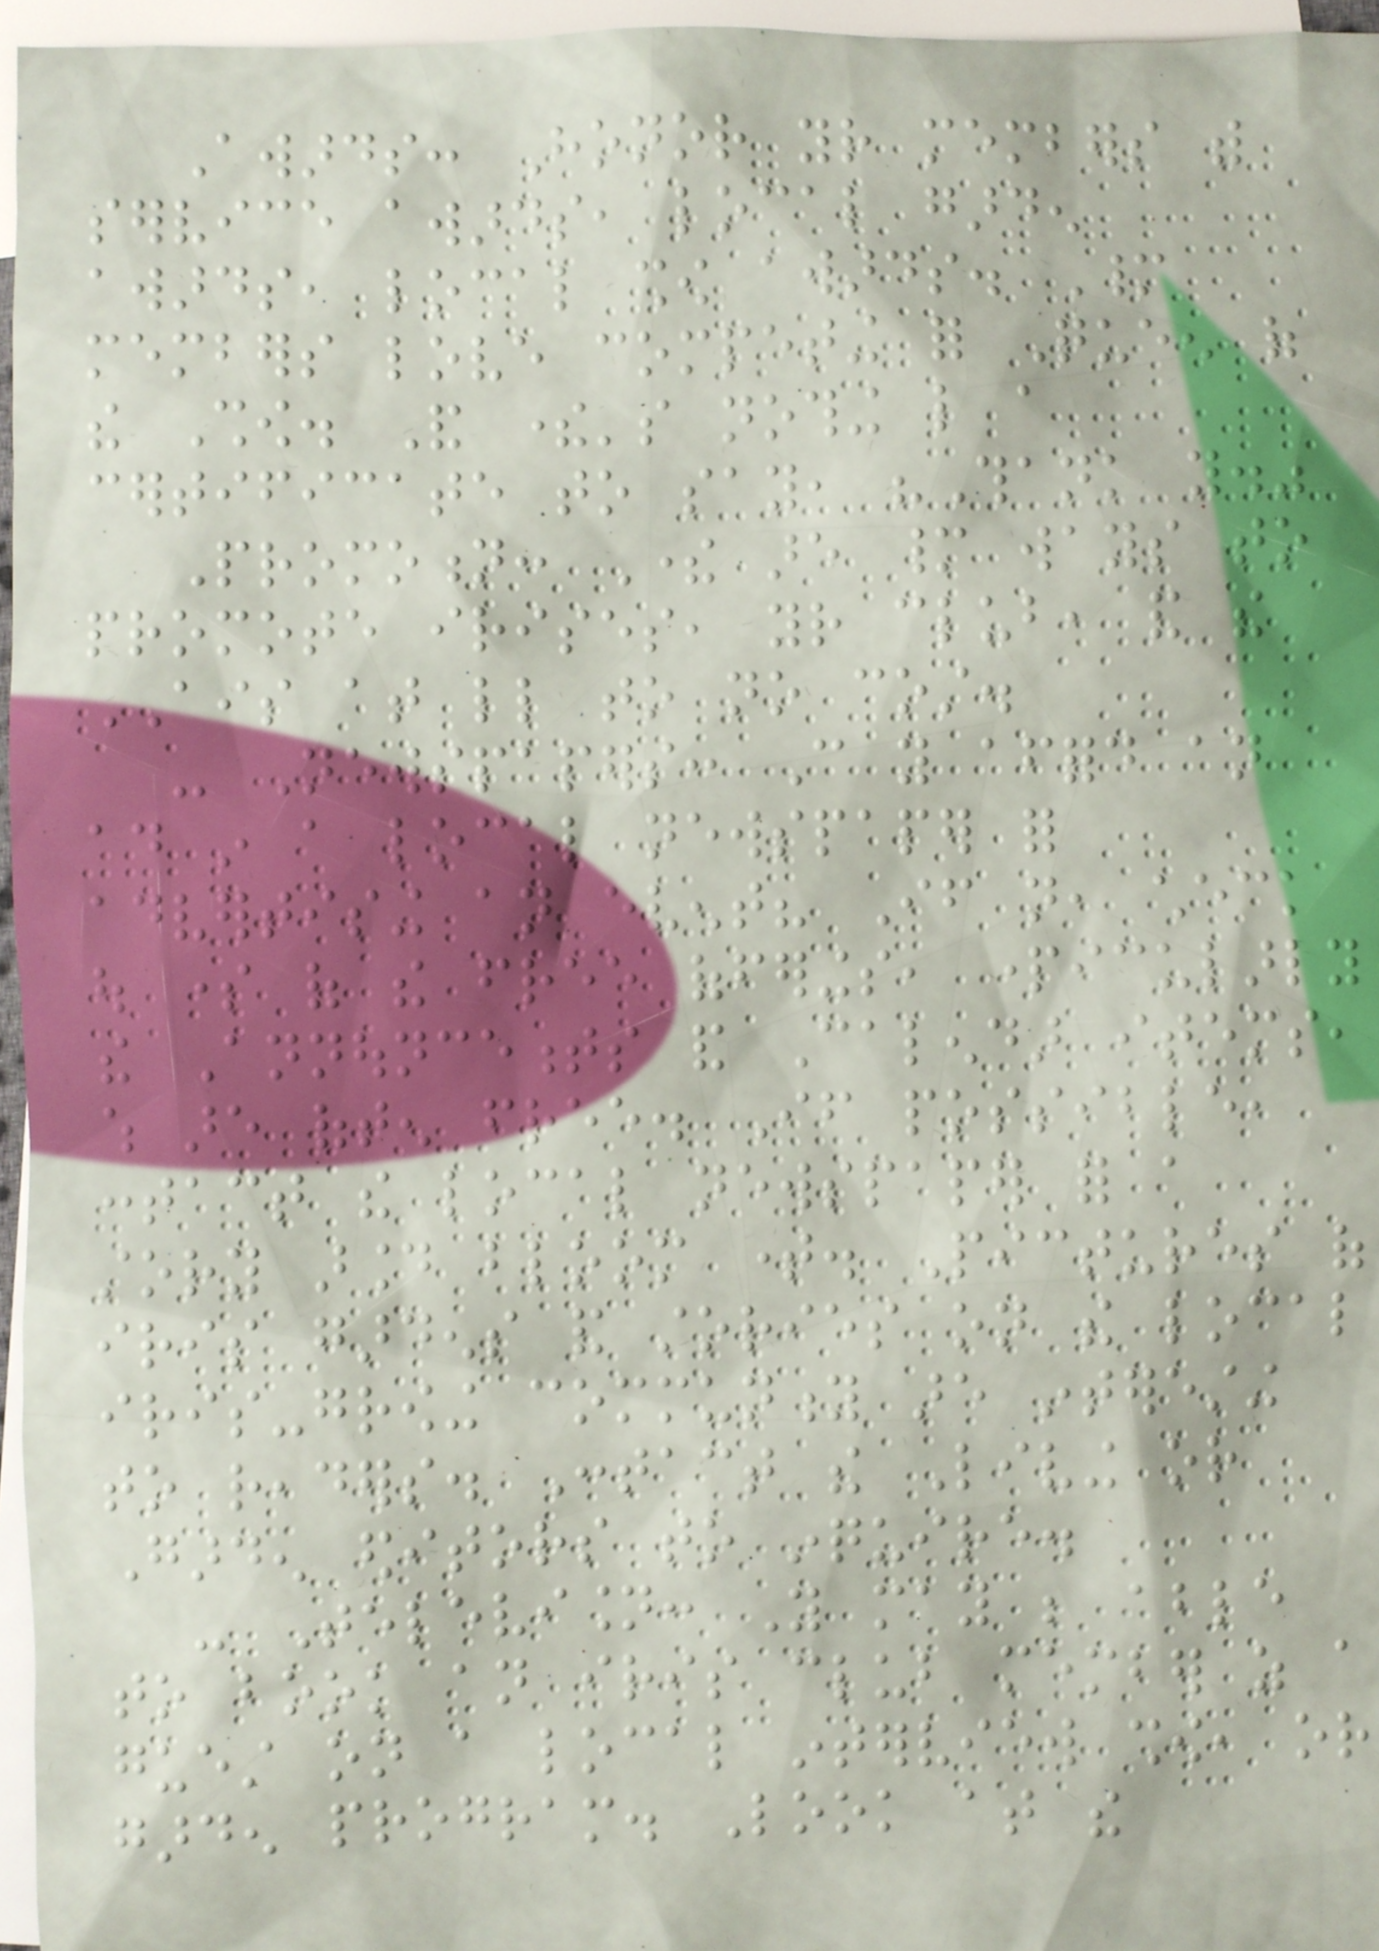Awards: Honor your members with
service awards, local garden
awards, local show awards. Many
members love competing for Queen of
the Show. And there's nothing like a
certificate to say, "Thank you."
Promotion: There are many ways to
promote irises, your club, and the
AIS at little to no cost.
- Newspapers: Can you afford an
ad in a local newspaper for
advertising an event? If not, check
out some of the free offerings, particularly
the Announcements and Calendar items,
which are often free. If possible,
contact the local newspaper for a
story around bloom time. Pictures of
iris gardens and stories on the local
iris-growing community are interesting
to readers. Contact the Living or
Garden editors to inquire.
- Television: You may be able
to book an iris club member as a
guest on a local interview show, or
garden program. Look at the
